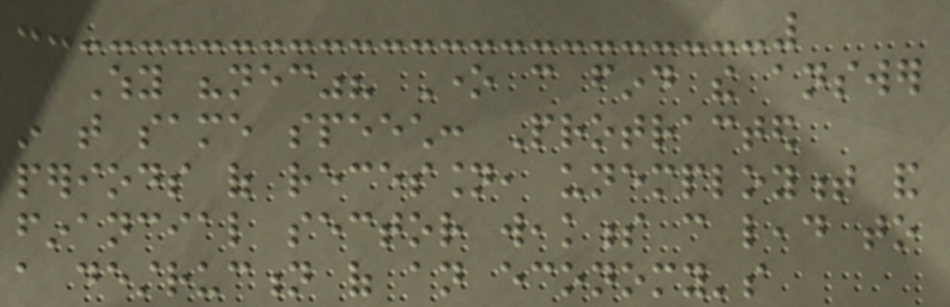Why "necessary"? One can find the answer
in that same speech: Protracted
periods of recession, unemployment and
financial sector weakness can lead to
a destruction of an economy's
